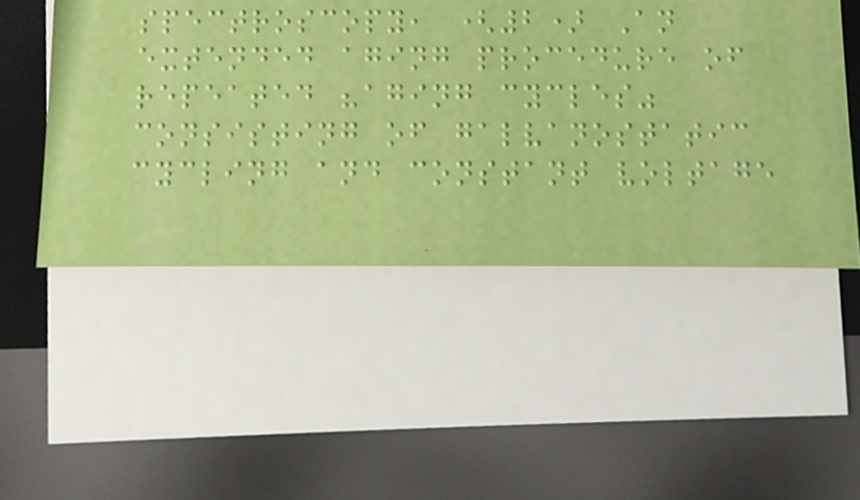spectroscopy, (2) An
extended aging procedure of
repeated "aging cycles"
consisting of galvanostatic
cycling and constant voltage
